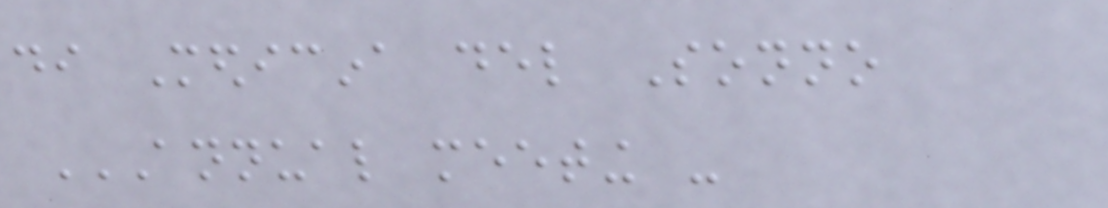di Medicina del Sonno
ANNUAL MEETING -
